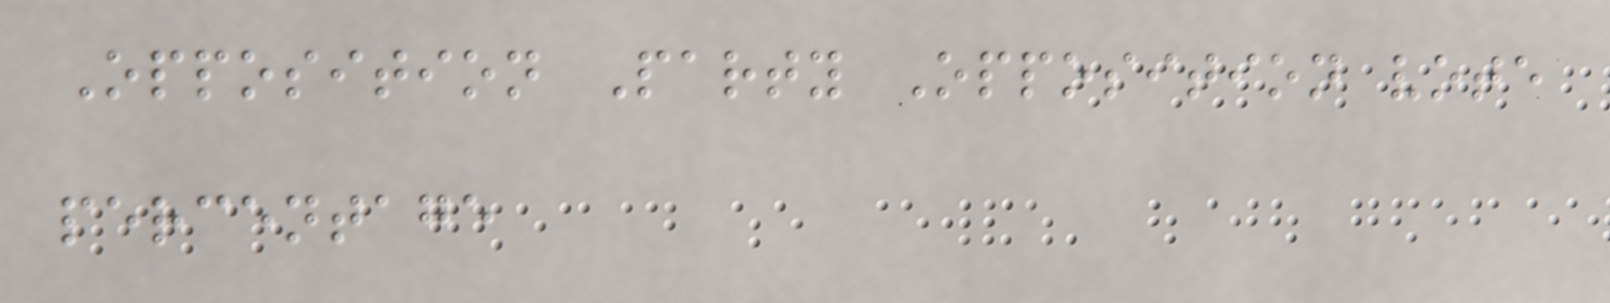Opposition Party Opposition vote
percentage
